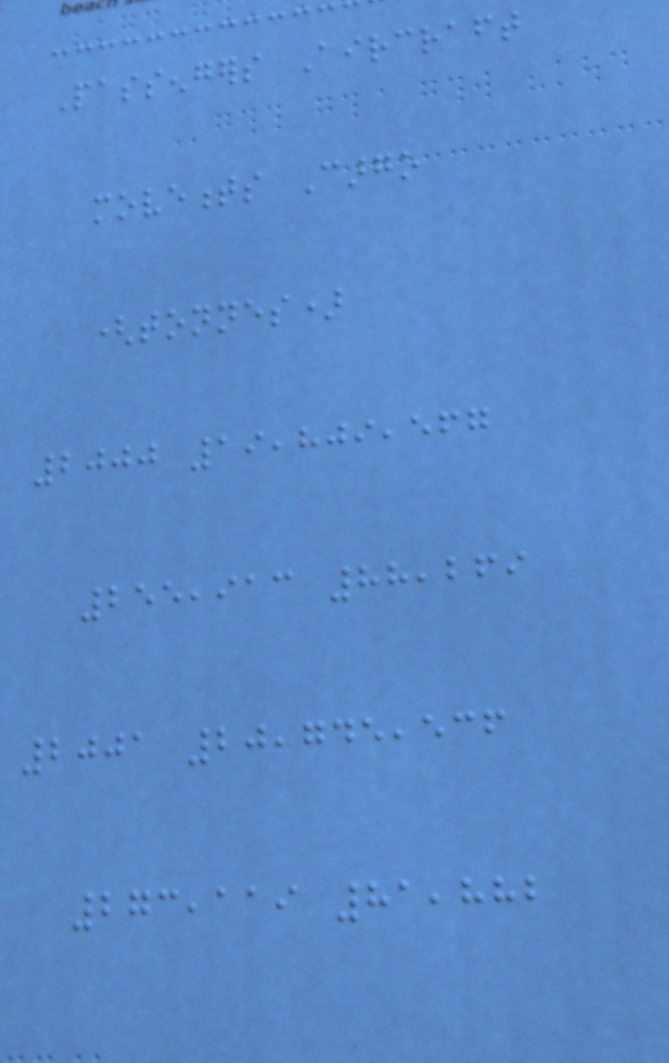Passengers Aircraft
movements Cargo
(tonnes)
2000 19,809,567
255,913 88,269
2001 20,745,536
273,119 81,882
